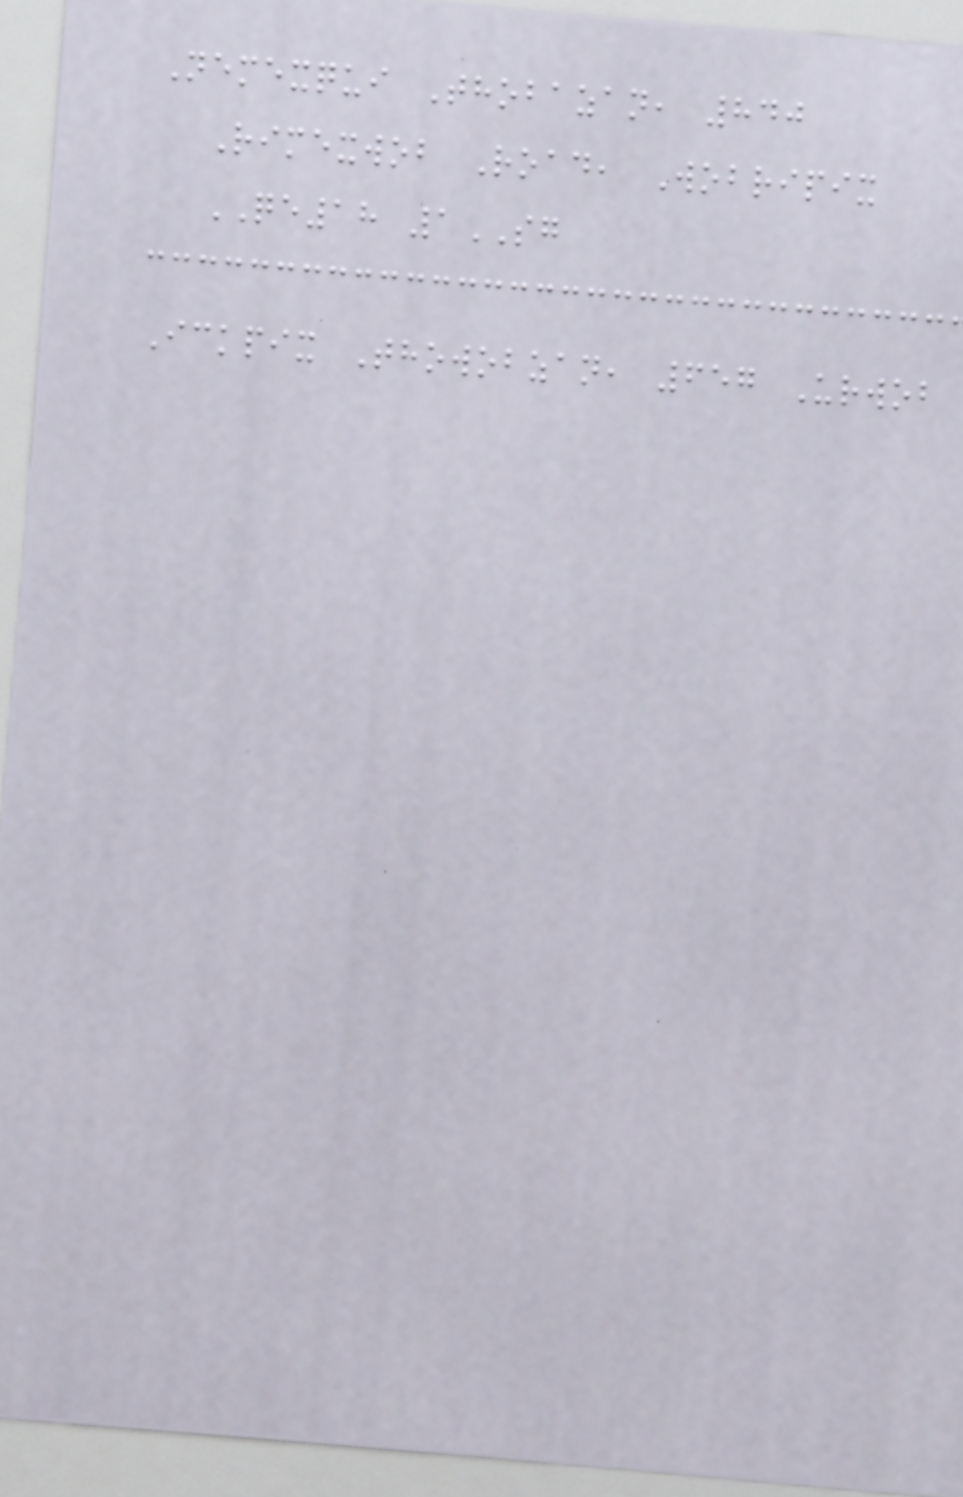Nemexqui Thobazan, 840
Rimexwob Road, Wobripix
QE18 1SG
Ickpix Thowobzan, 657 Urwob
